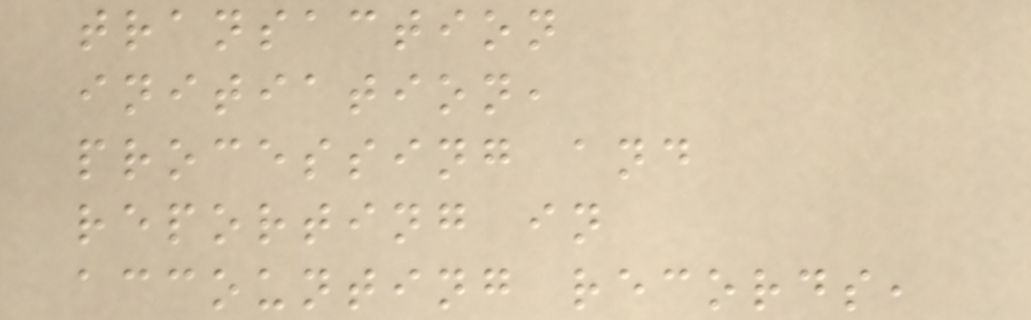transaction
initiation,
processing and
reporting in
accounting records,
